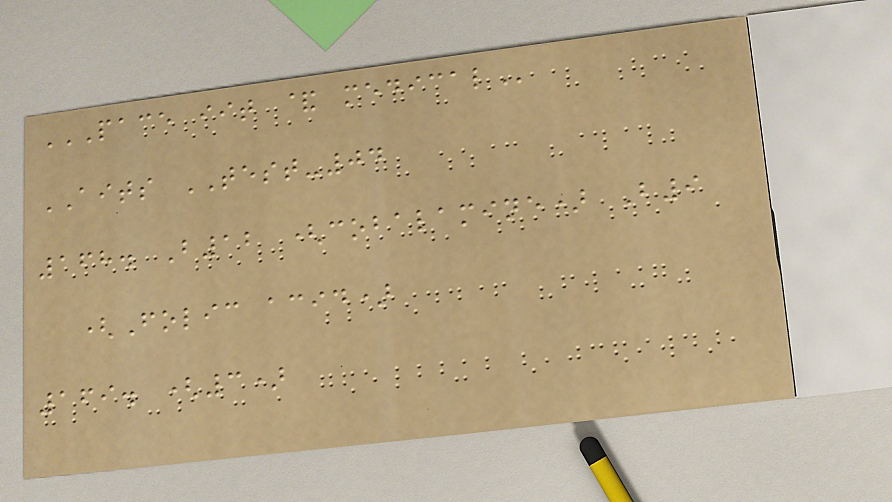PACE IIT & MEDICAL
AITS TEST-04
168. B12 (cobalamine) B9
(Folic acid)
169. (3)
